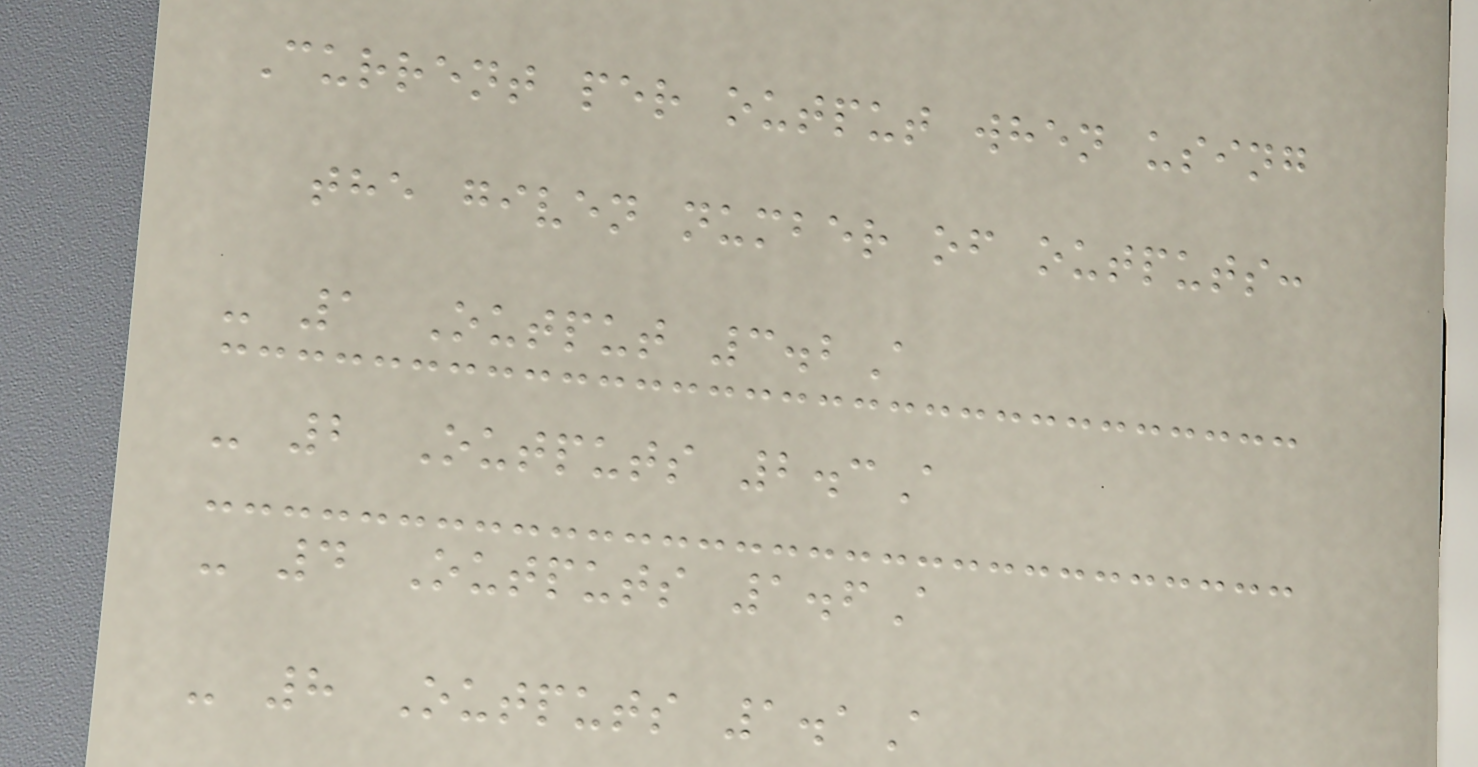Current per output when using
the given number of outputs:
- 1 Output 3.2A
- 2 Outputs 2.3A
- 4 Outputs 1.6A
- 8 Outputs 1.1A
